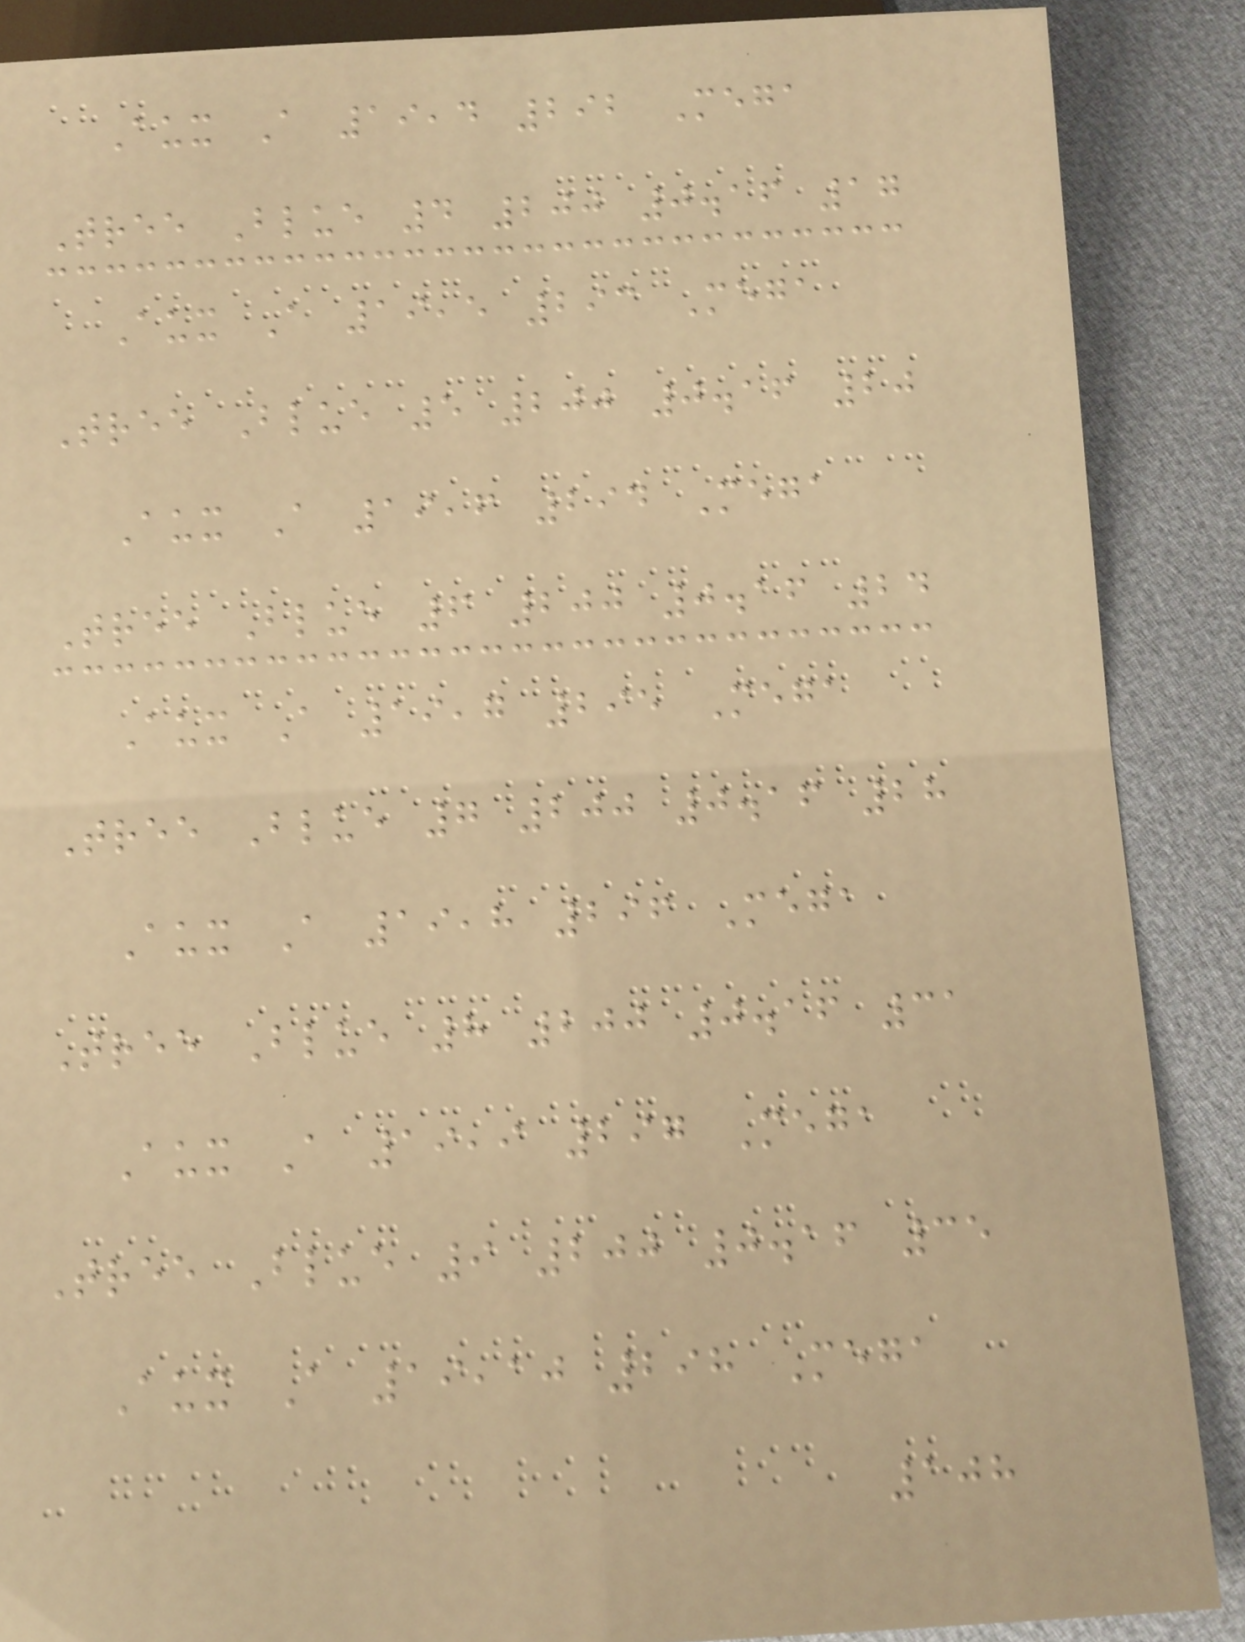Aux A 19,4 292 Mega
Tree Blue 4 200 0.16 17
Aux A 19,5 293 Mega
Tree Blue 5 200 0.16 20
Aux A 19,6 294 Mega
Tree Blue 6 200 0.16 24
Aux A 19,7 295 Mega
Tree Blue 7 200 0.16 28
Aux A 19,8 296 Mega
Tree Blue 8 200 0.16 31
Aux A 19,9 297 Mega
Tree Blue 9 200 0.16 35
Aux A 19,10 298 Mega
108
